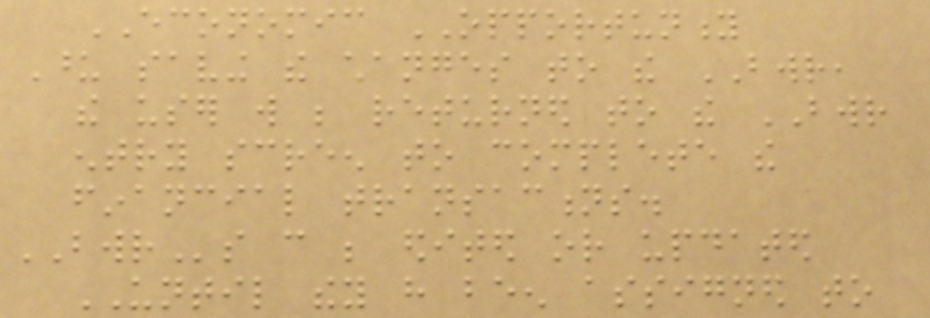ECONOMIC OPPORTUNITY
Upon saving the changes to the BWR,
the user will be returned to the BWR
entry screen to complete the
financial transactions.
BWRs can be edited or updated
UNTIL they have been assigned to
